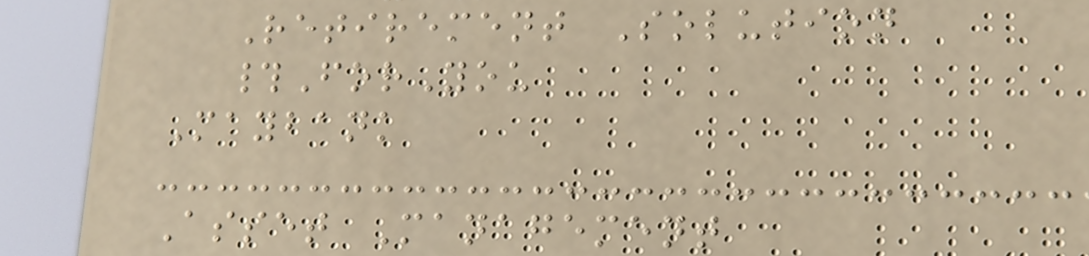Retirement Solution
#ForYou
Maybank
Asset Management
